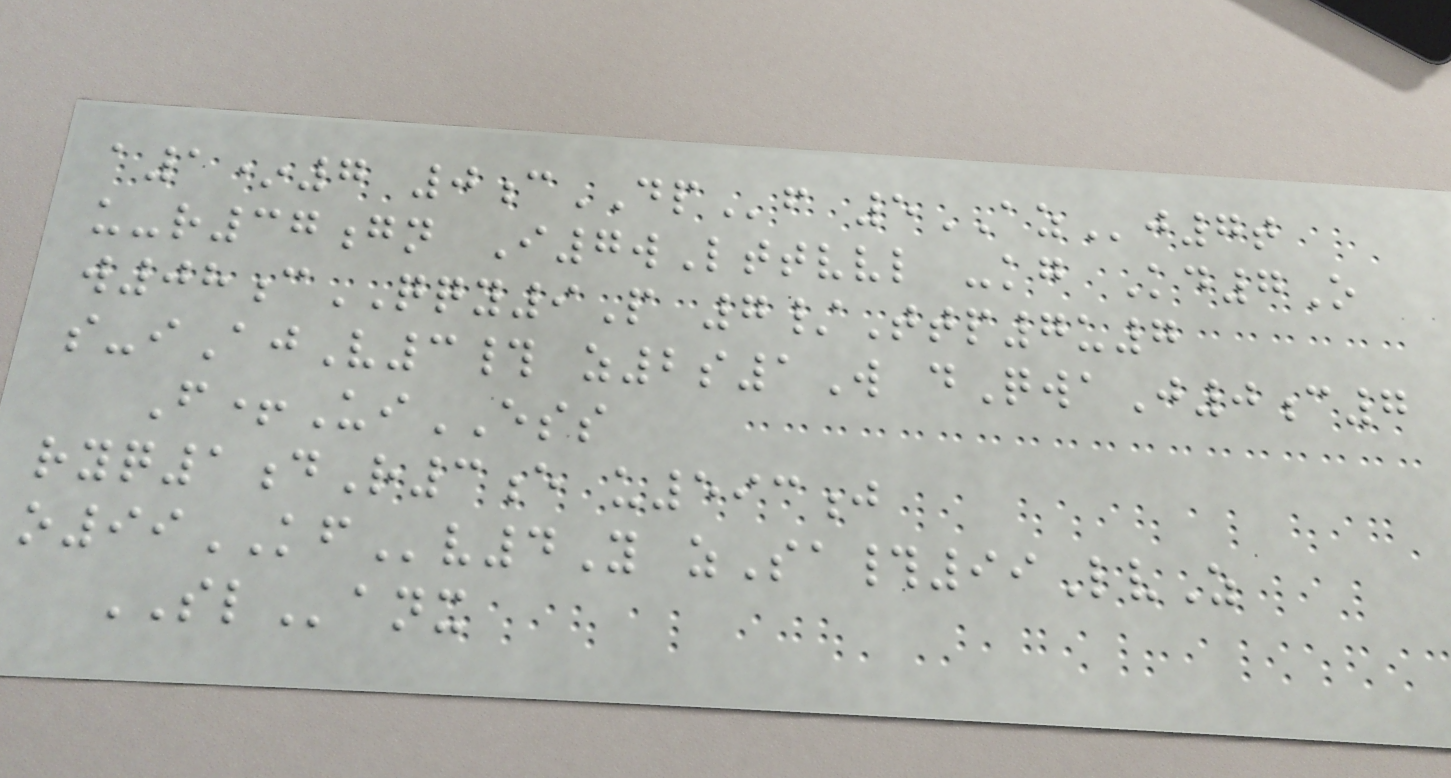a1*7 0cDPf 5AZj7t
u-r37gn I7wLttvvl -kg Kd7O
w08cQQY9P 7/Ttp7u7
s-iAjV3# z2s1W dQwaJ0c7
F+UiESS
ryq1dR3e u593j
o99KFv4Y zSa#99LvZ
SLanx
